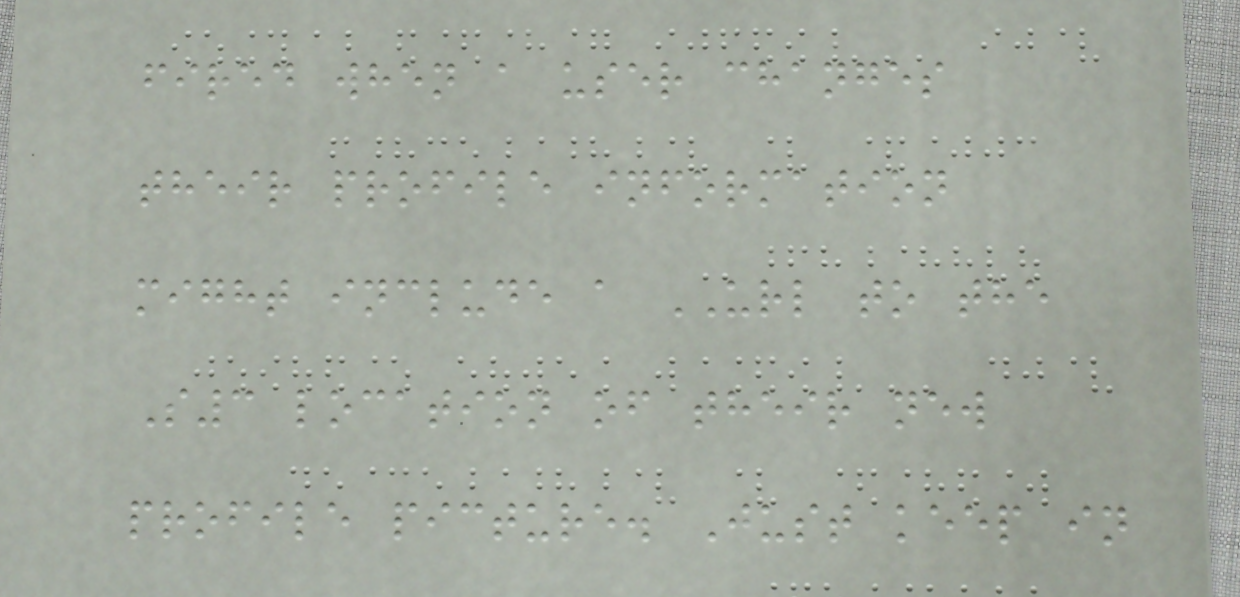fired when a user changes
their profile information
might include a URL to the
S3 location of their new
profile picture. Just keep in
